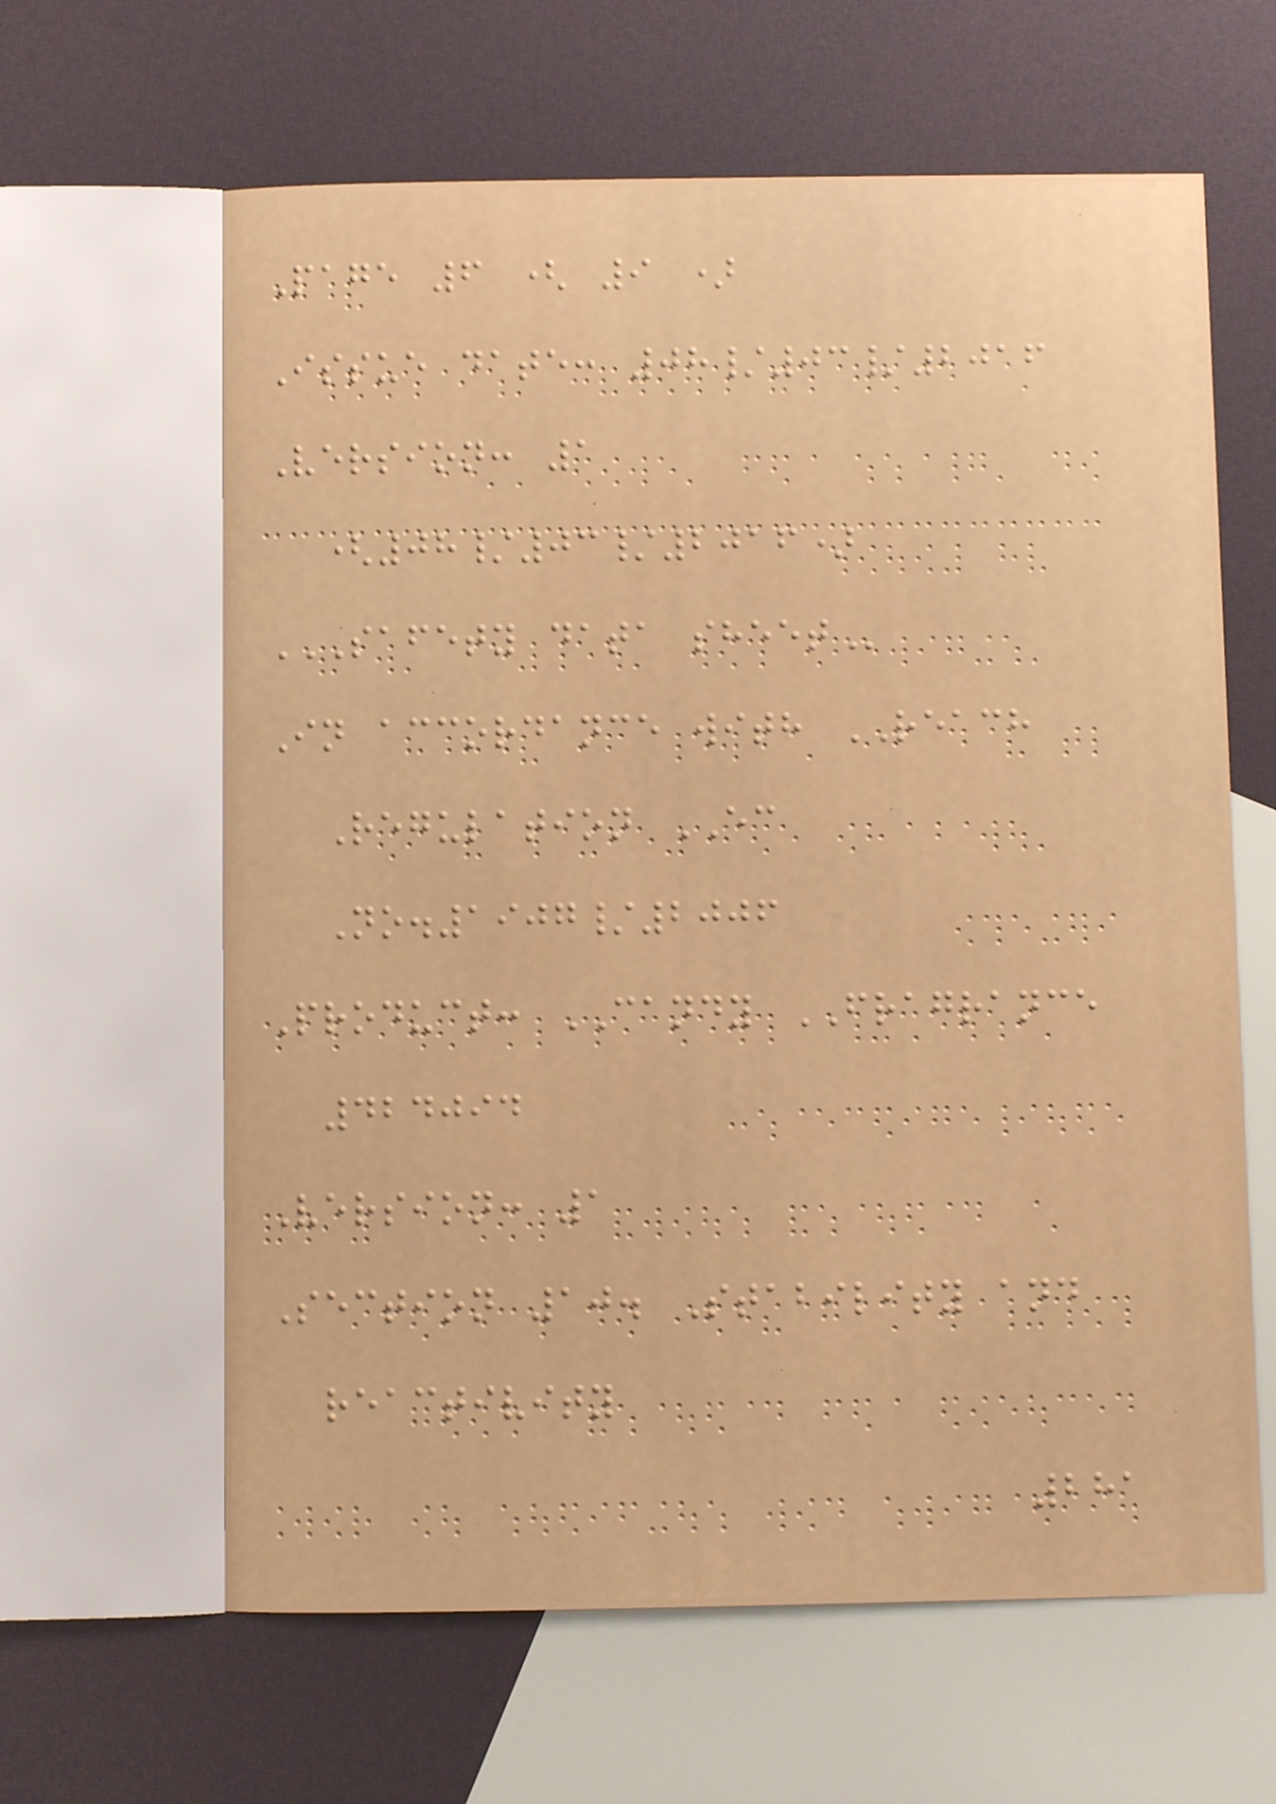Page 6 ( 9 )
Issue date: 08/03/2016
Version: 1
(08/03/2016)
SAFETY DATA SHEET
In accordance with REACH
Regulation EC
No.1907/2006
Product: CANDY FRAGRANCE
424094
Version: 1
Section 10. Stability and
reactivity
281
